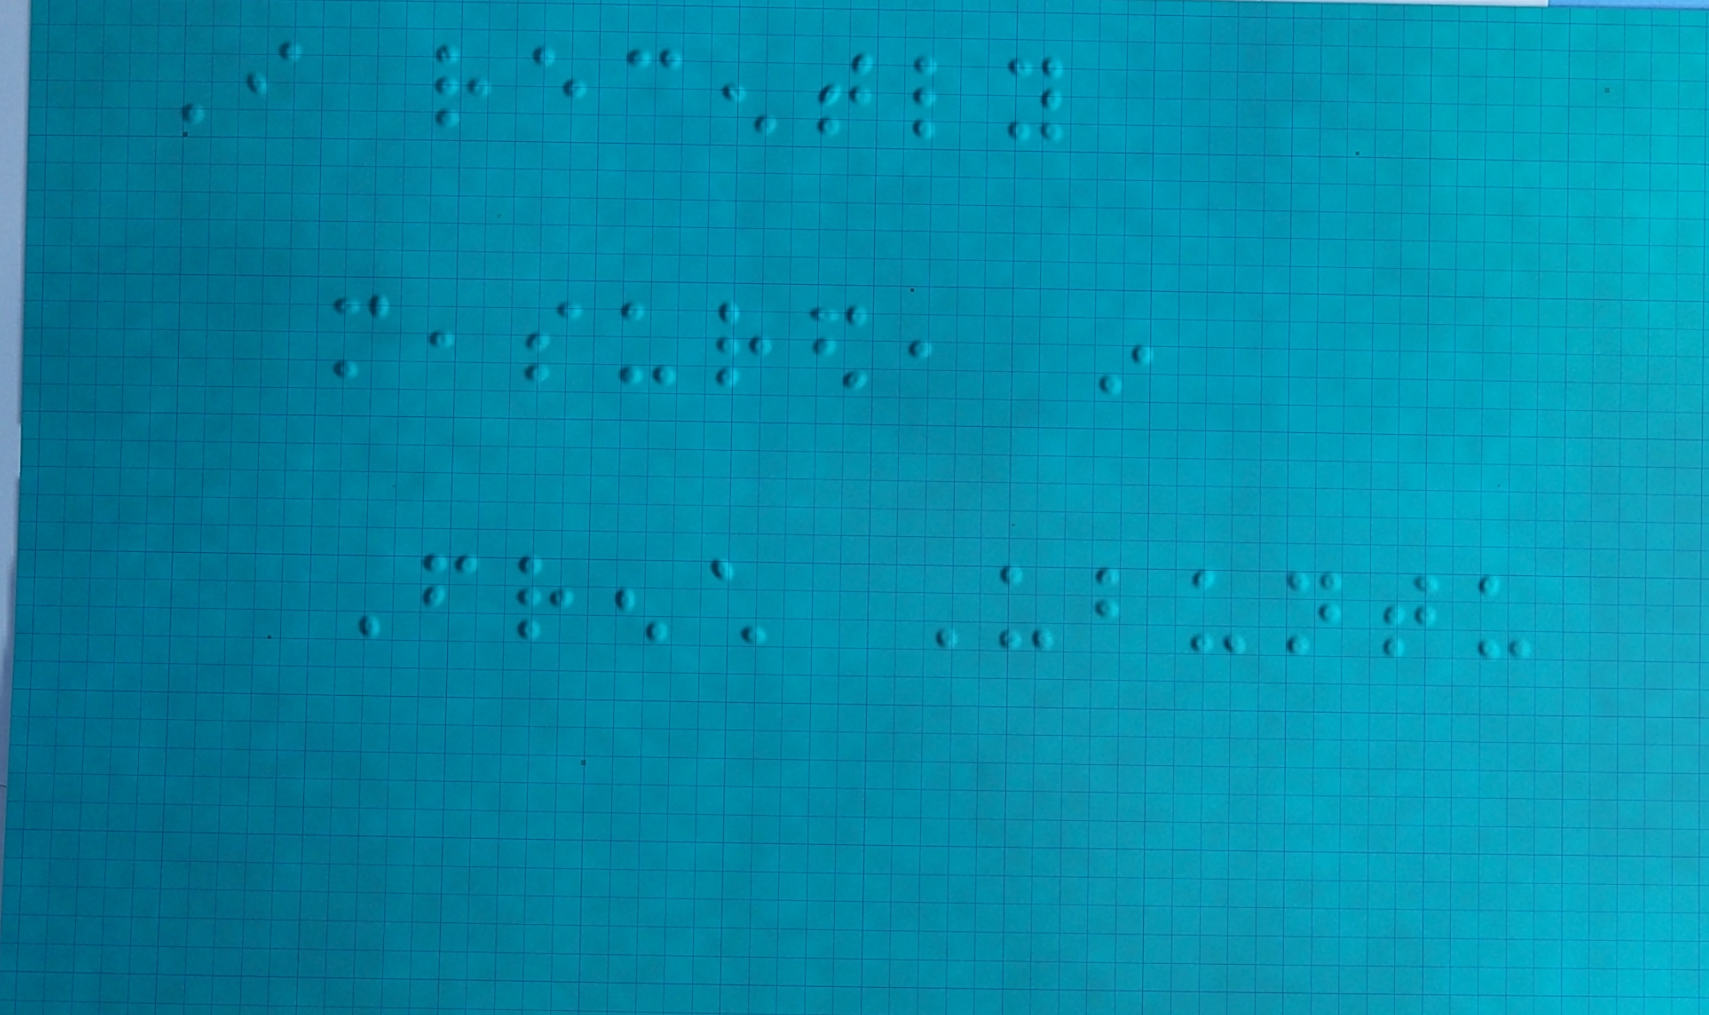I recently
measured, in
French Ubuntu
